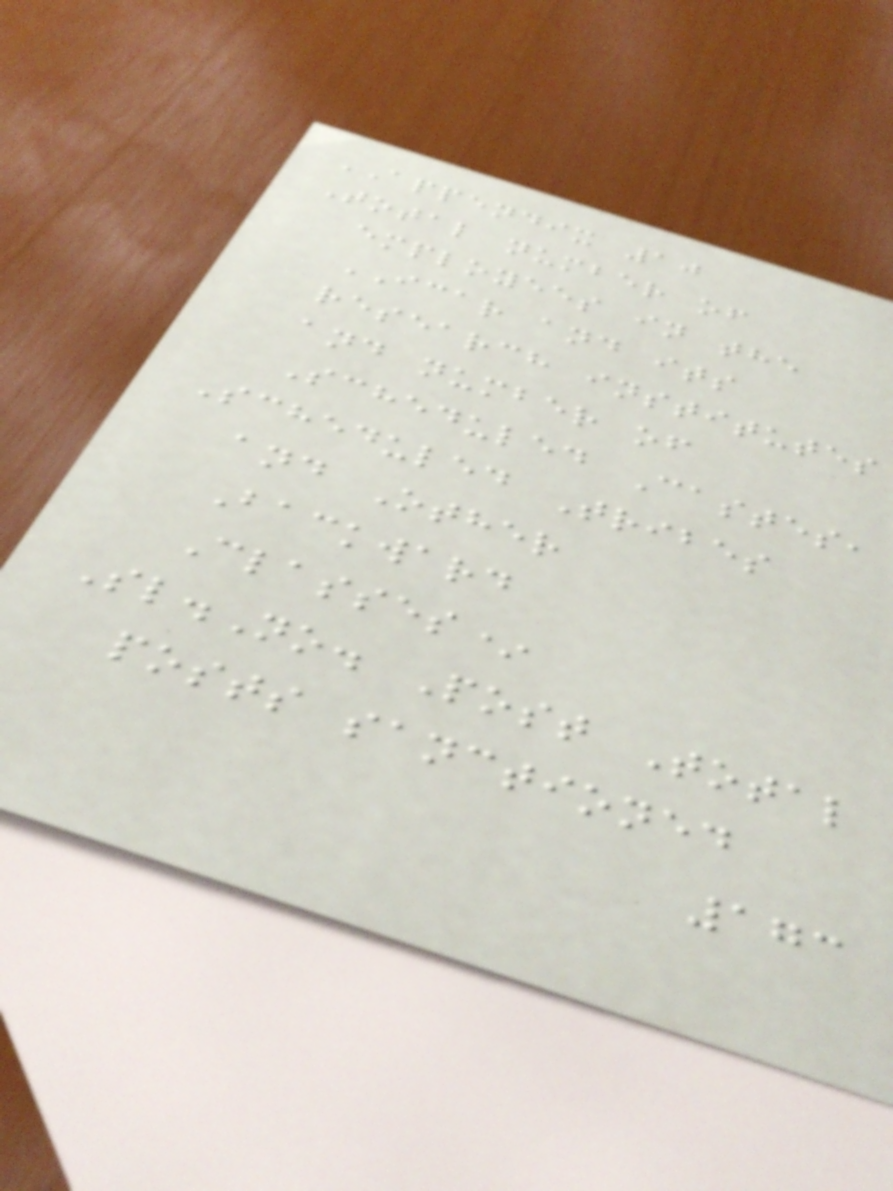APPENDIX 10
Total number of
employees in the
ICAR and its
research institutes
and number of
Scheduled Castes,
Scheduled Tribes
and Other
Backward
Classes*
Sl.No. Post Total
posts sanctioned
173
